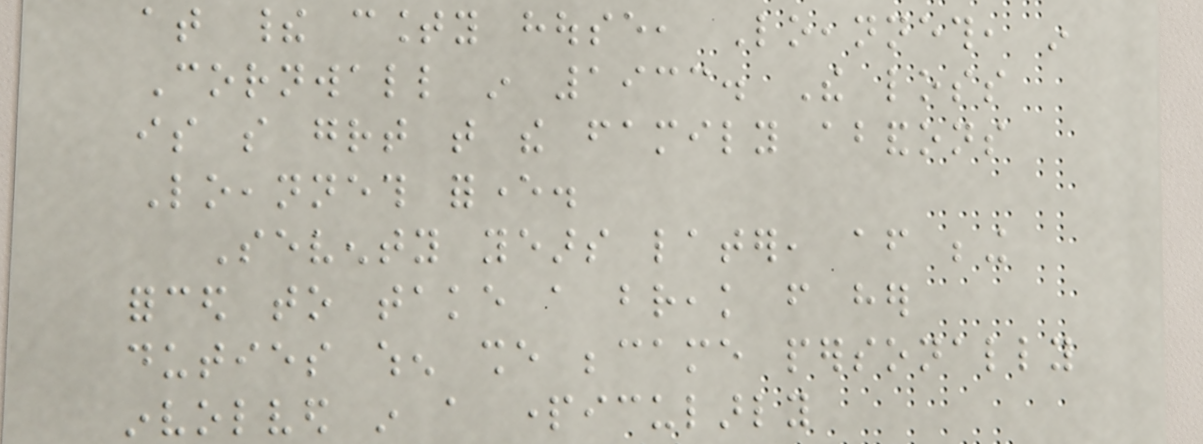at their county house, Loeanneth, in
Cornwall in 1933. The loss
is so great that the family abandons
Loeanneth forever.
Seventy years later, after being
forced to take a break from her
duties when she became personally
involved in a particularly
